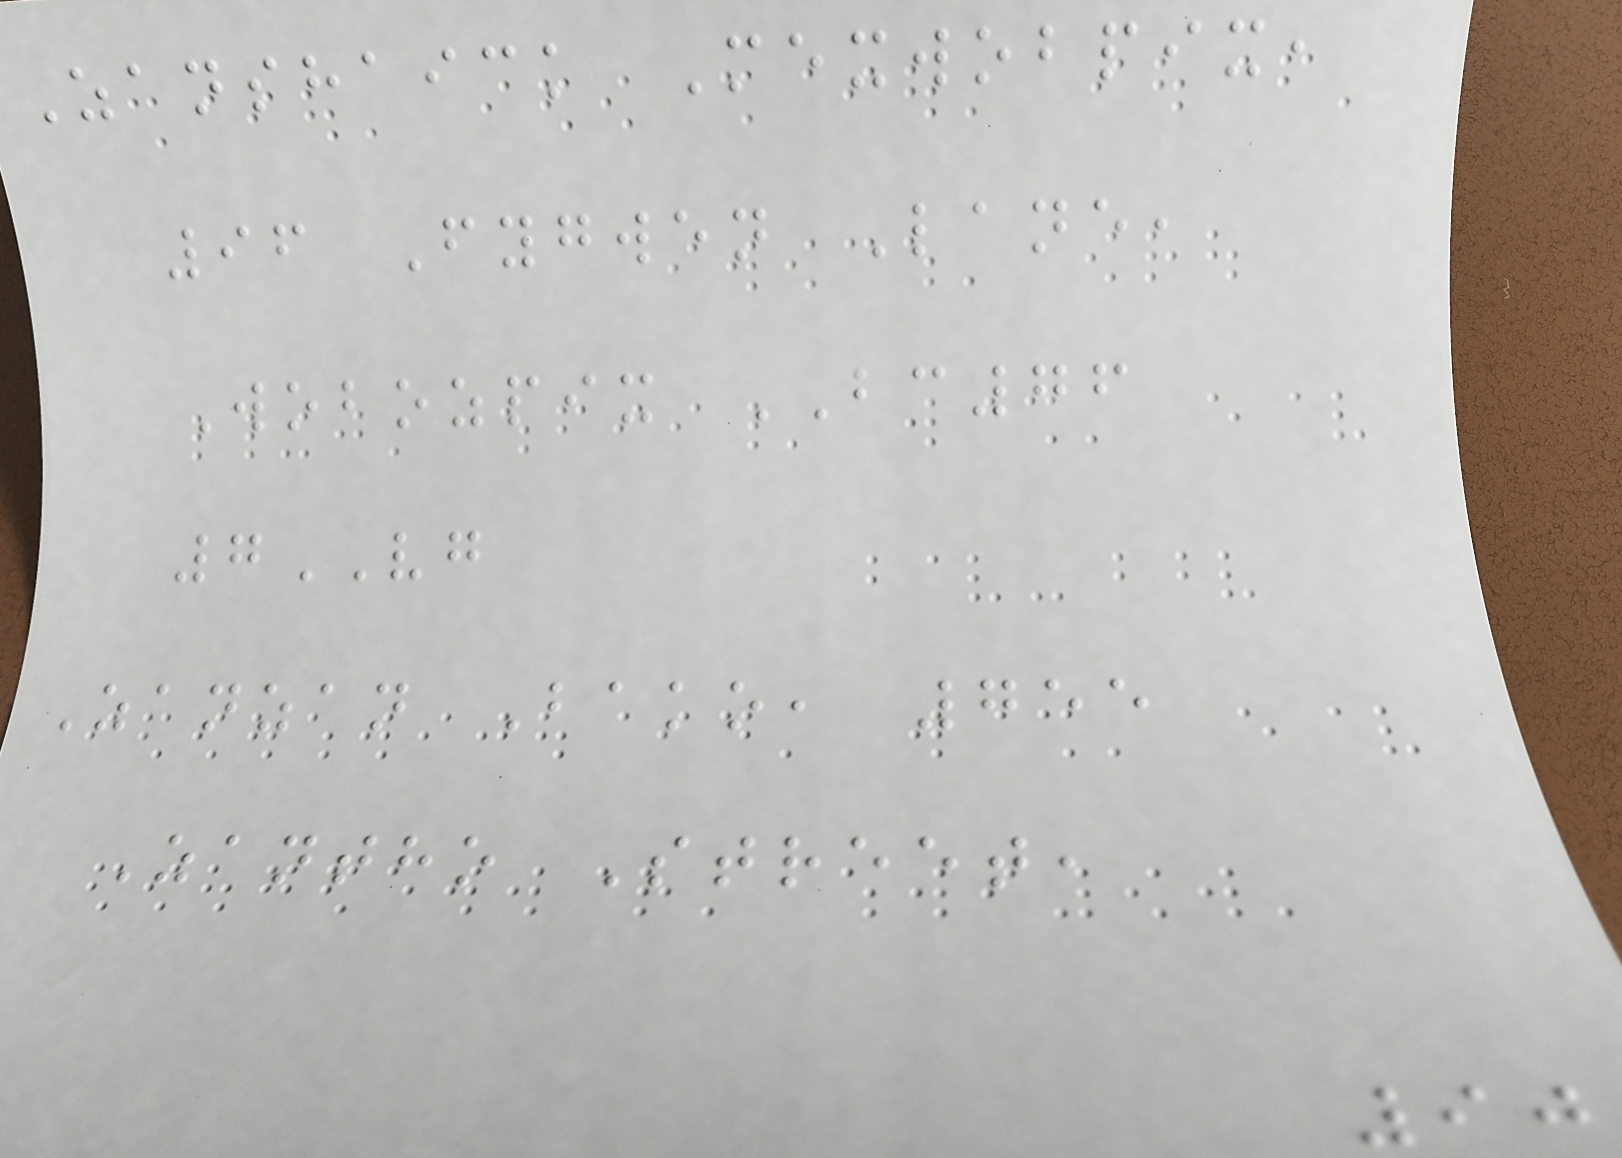Zanshaick Mexwobpix,
96 Fygwen Lane,
Wobozpix BC76
7VG
Zanzan Bako, 755
Zantho Street,
90
